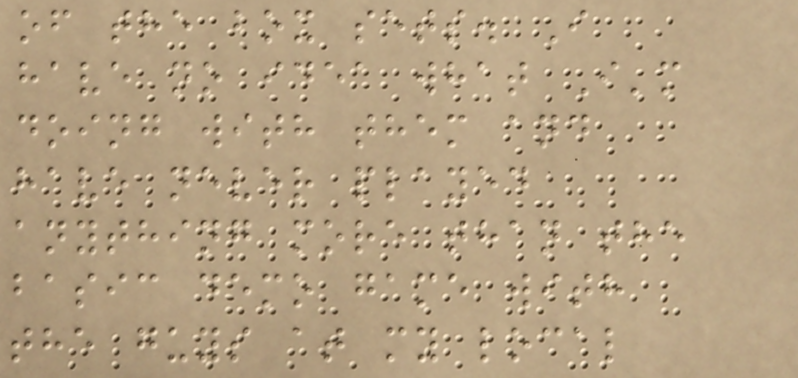of the box sets. I
have no idea what I'm
doing with them and
have never played
anything more than the
basic demo game with
the guys at my local
